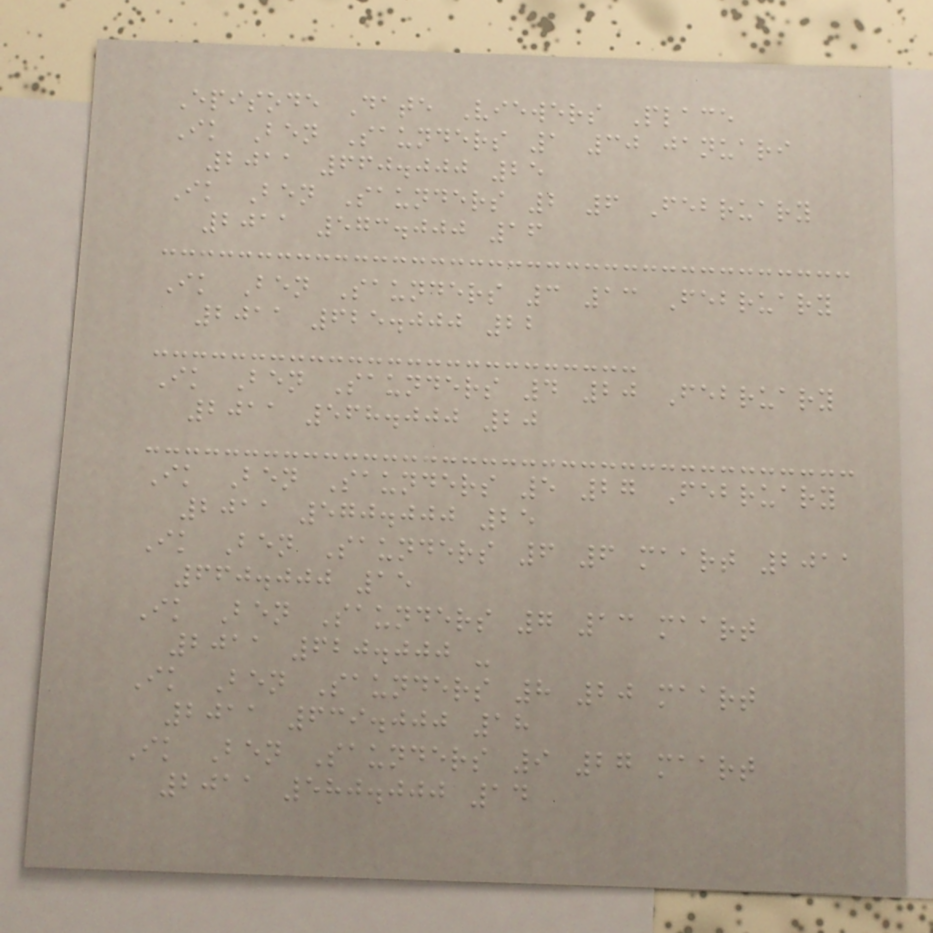Episode Date Viewers Place
Ik Ben Saunders 1 30 januari
2011 660.000 25
Ik Ben Saunders 2 6 February
2011 573.000 16
Ik Ben Saunders 3 13 February
2011 625.000 22
Ik Ben Saunders 4 20 February
2011 568.000 20
Ik Ben Saunders 5 27 February
2011 570.000 25
Ik Ben Saunders 6 6 maart 2011
660.000 15
Ik Ben Saunders 7 13 maart
2011 620.000 -
Ik Ben Saunders 8 20 maart
2011 639.000 18
Ik Ben Saunders 9 27 maart
2011 580.000 14
